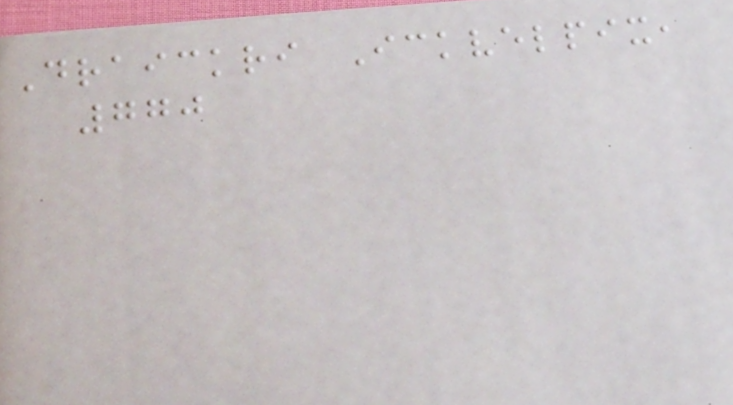Draickri Ickvelpix,
770
